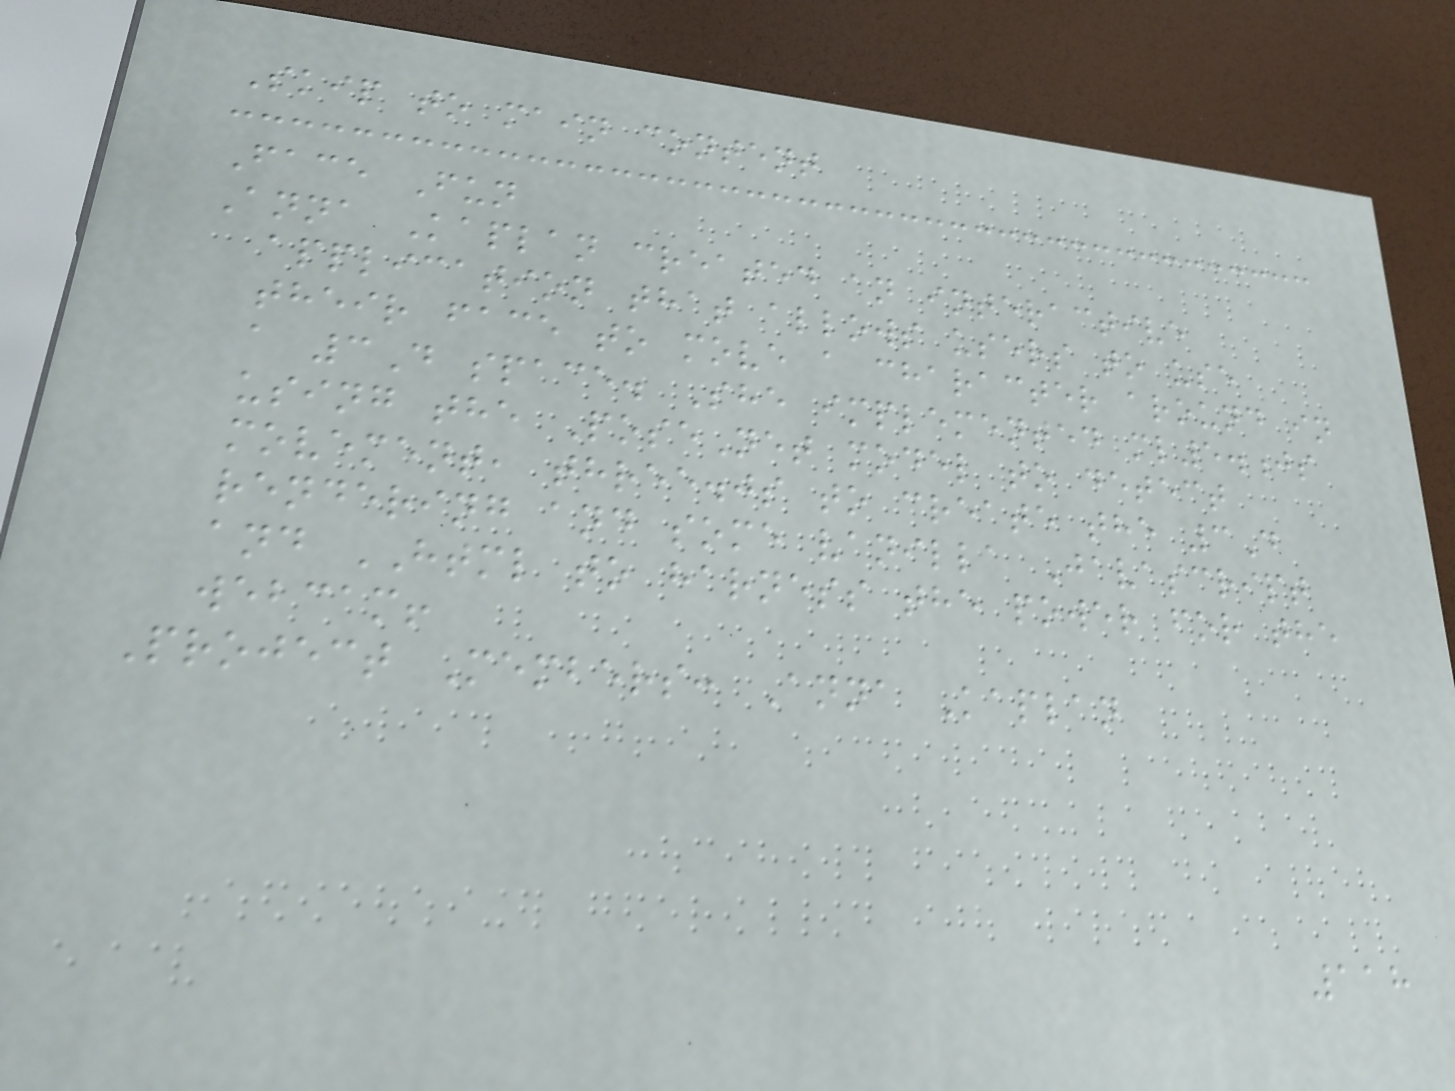Skip to main content
Face Fun
Anna Kaplan created an interactive
application that allows users to use
their face to move a character around in
a 3D space. She implemented ml5.js
using the PoseNet model to detect
movement, three.js to create the 3D
rendering and some vanilla Javascript
and HTML to harness the power for the
webcam!
Project Members: Anna Kaplan
118
